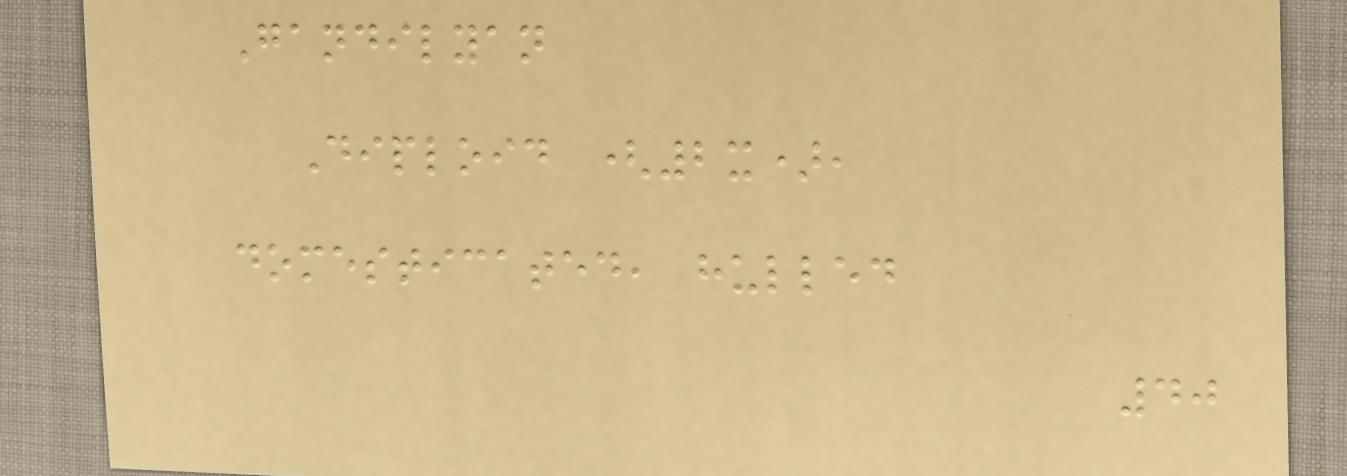Gandilyan
Diploid (2x),
domesticated, hulled
40
